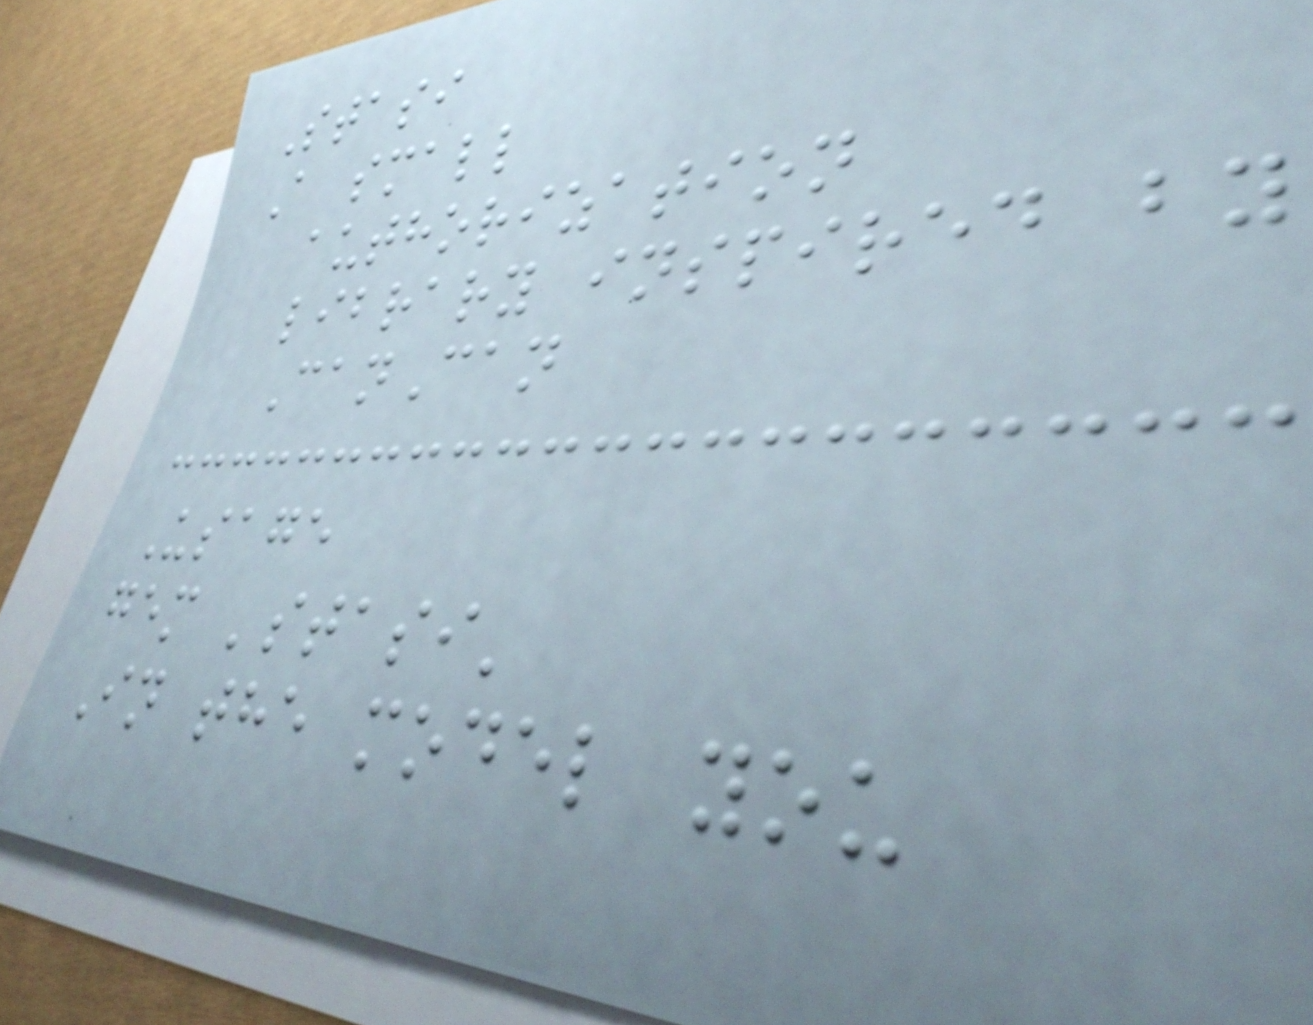Stasi
A small
authorization
library inspired by
CanCan
Usage
gem 'stasi'
In the model you
